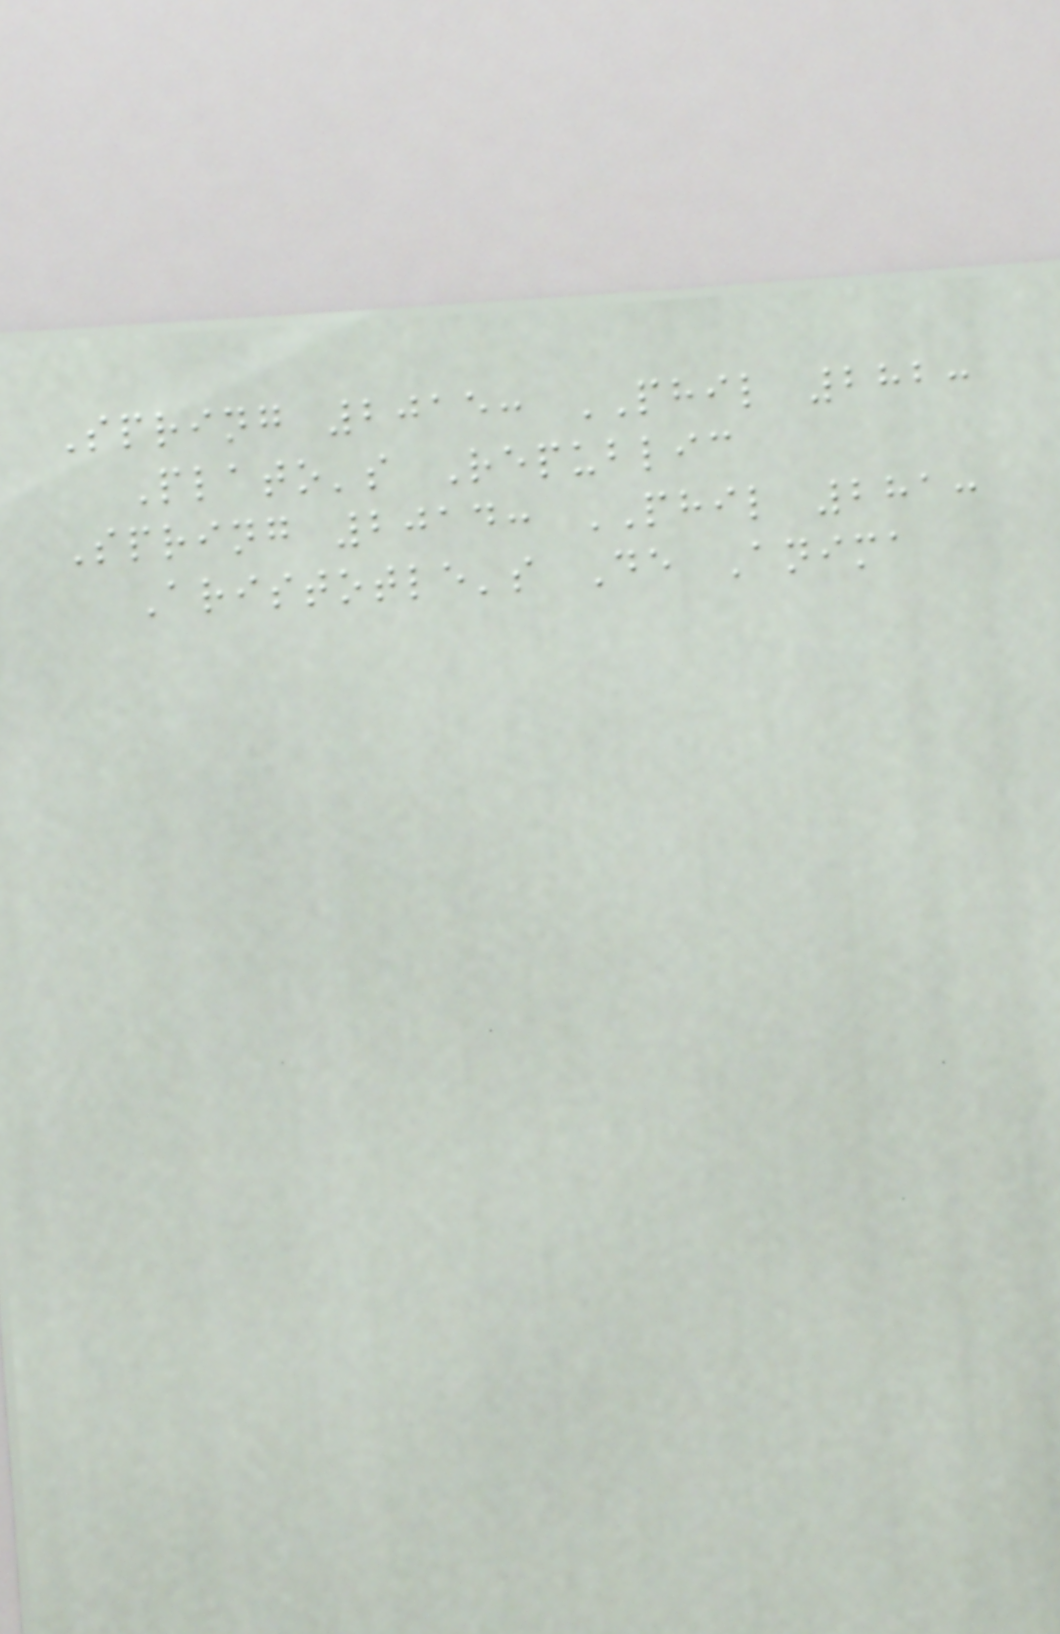Spring 2015: PHIL 282:
Plato's Republic
Spring 2014: PHIL 281:
Aristotle's De Anima
